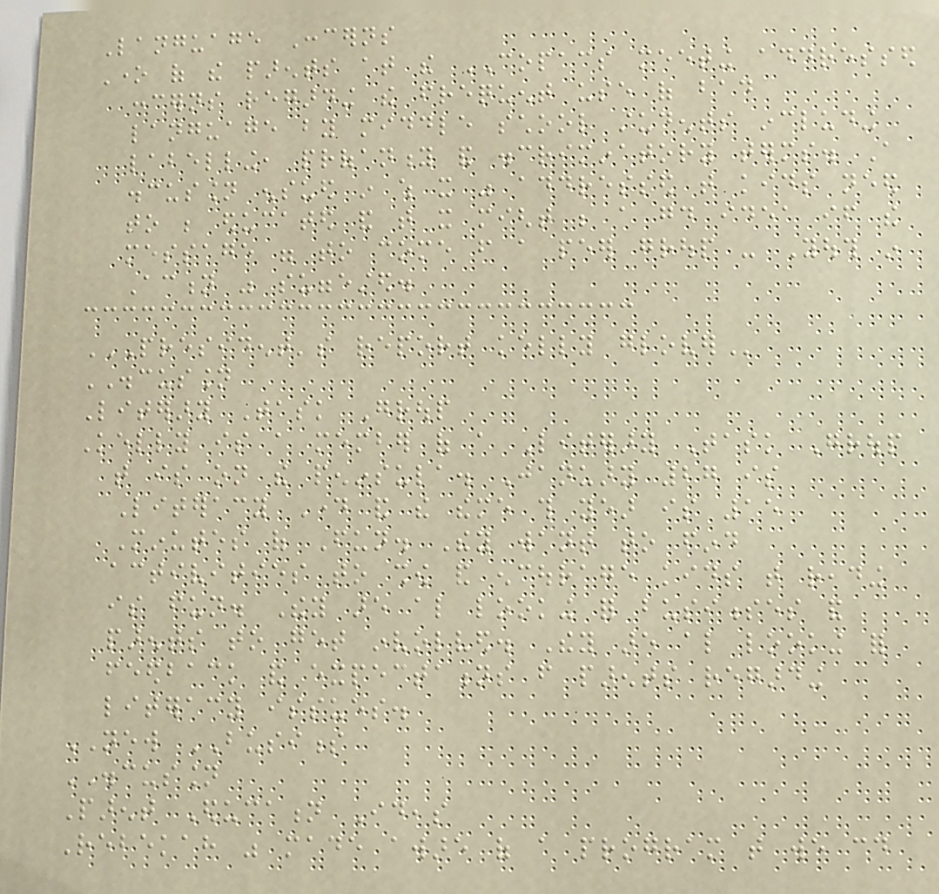Language Concerns
One of the parents at the COPACS meeting addressed
concerns regarding the frequent use of bad
language by middle school students including
labelling, profanity and discriminatory terms. A
discussion ensued in which it was addressed that kids need
to be educated and that it might be a good idea if the
message were to come from a peer group - Youth in
Action was suggested.
PRESIDENT'S REPORT KELLY GLOVER
DISCUSSION
Literary Task Group
Kelly is a member of a Literary Task Group
that is on the peninsula. January 27 is
Literacy Day and the theme this year is 15
Minutes of Fun. They want to find
activities to show and encourage kids that reading
is fun. They are also looking for businesses and
parents to get involved. They are also looking for
feedback and expectations from parents regarding
literacy issues.
NEW BUSINESS
DISCUSSION
Parent Education Ideas
Rebekah was made aware of a program that we could
